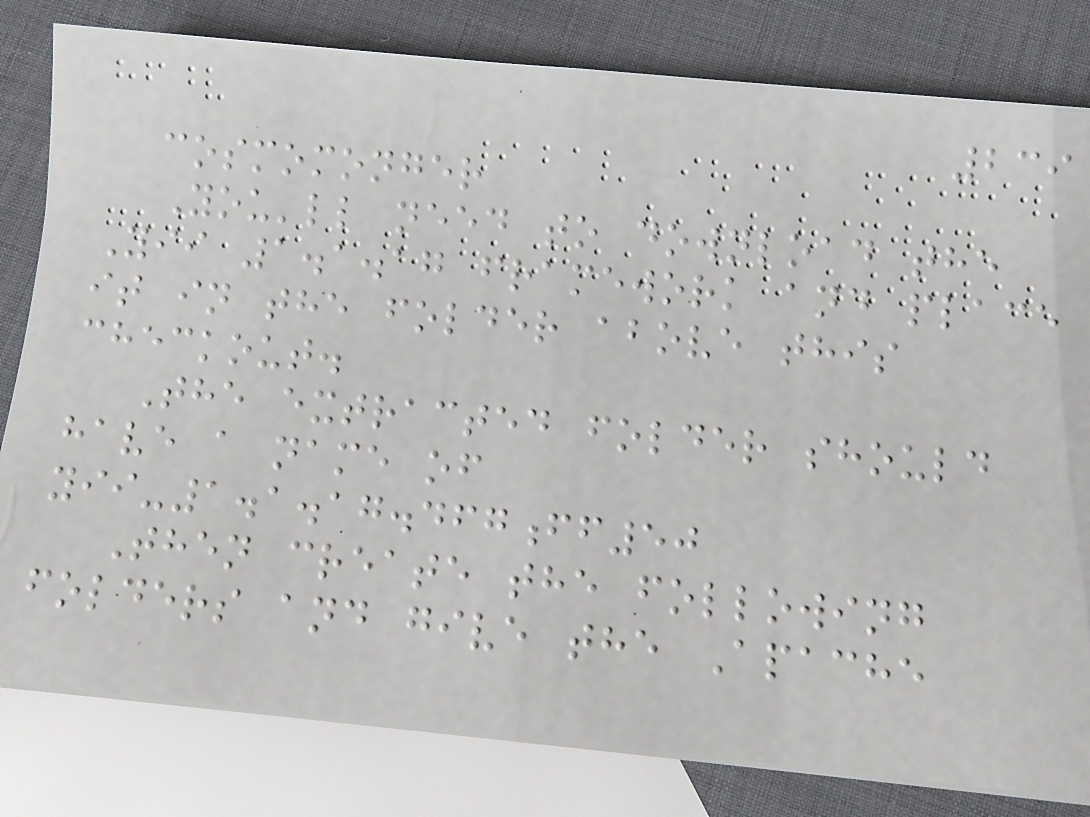239
cosmomonger
You'll need to download the
Yii 1.1.17 framework and place
it in the folder above this
checkout.
The extracted folder should
have a name of
yii-1.1.17.467ff50
Then create the following
folders and give the Apache
